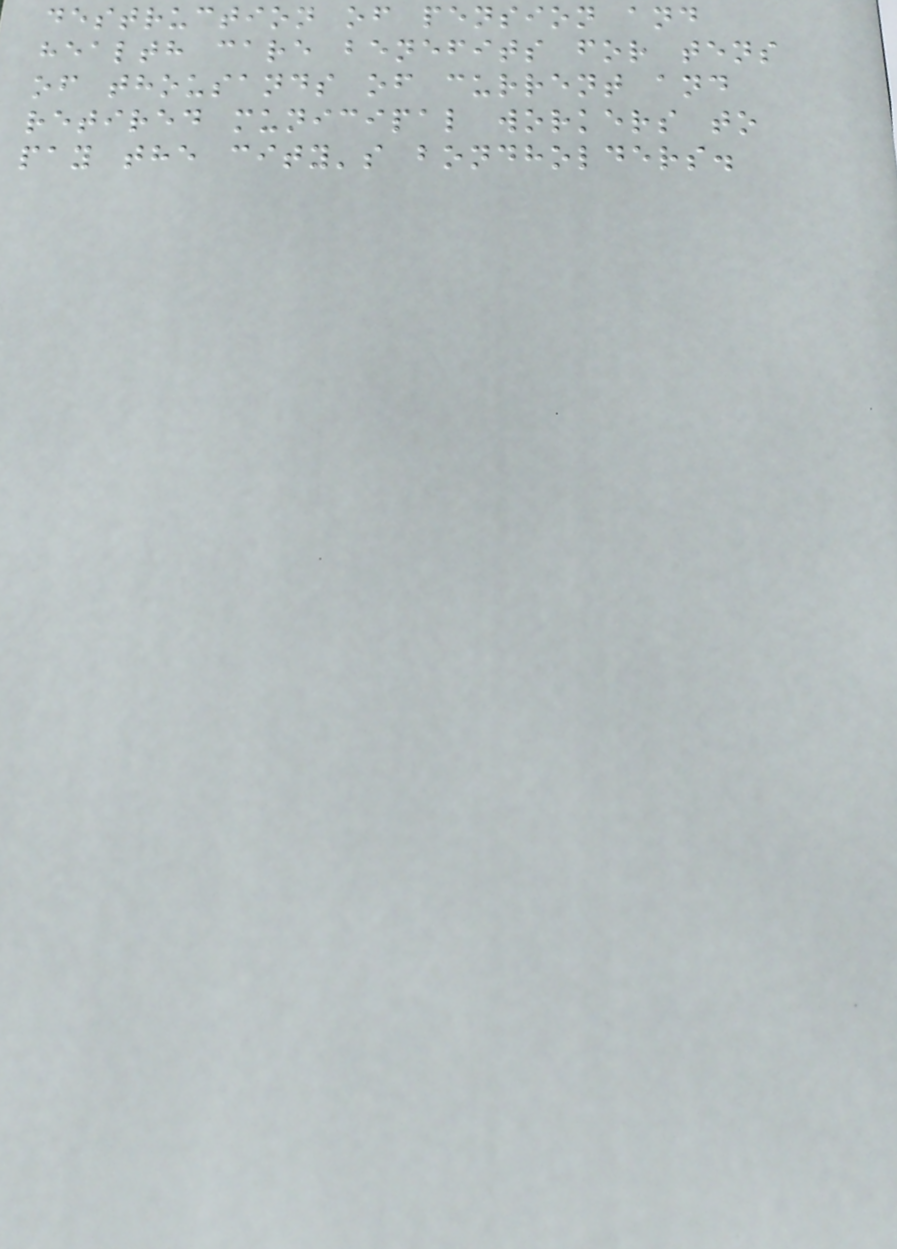destruction of pension and
health care benefits for tens
of thousands of current and
retired municipal workers to
pay the city's bondholders.
